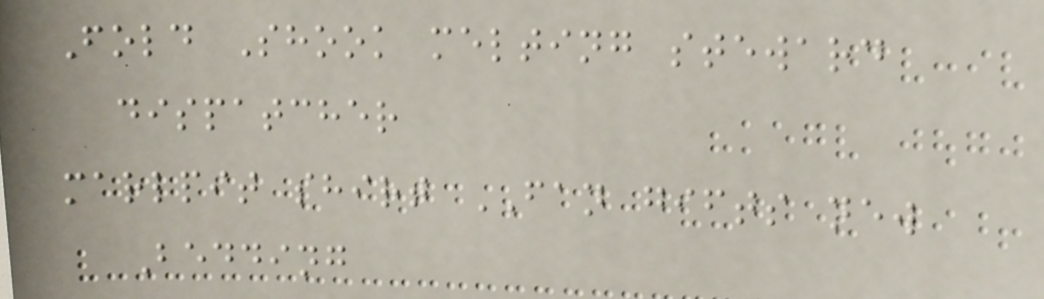Fold Shook melting steward
dispatcher
marlpit shirt FAN gifts new
Bedding
